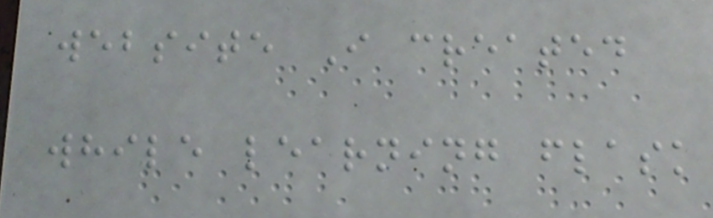website I created
while learning flask
